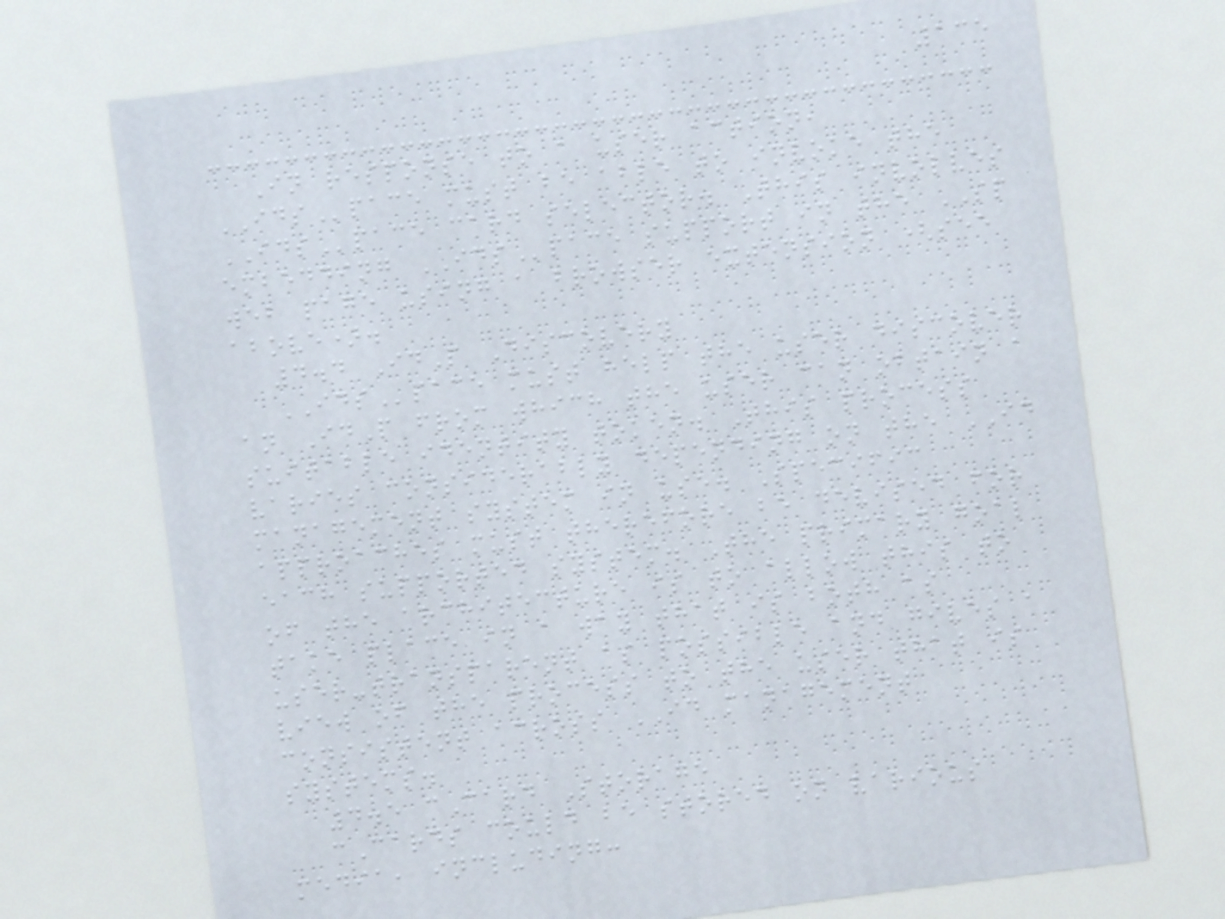135
In response to a user action,
IDSpace must be able to invoke the
IDSpace card selector. This involves
embedding IDSpace support in the SP
web page using a browser extension (see
above).
4.4 IdP Discovery
IDSpace must help the user discover
an IdP from which the user can obtain a
suitable identity token. This process
varies considerably depending on the ID
management system in use. Specific
approaches must therefore be devised for
each supported system. The primary goal
of the architecture is to allow this to
take place in a way that is both as
user-transparent as possible and gives a
view of the process to the user that is
consistent across ID management
systems.
4.5 cCard Storage
cCards could be stored on various
media, including:
